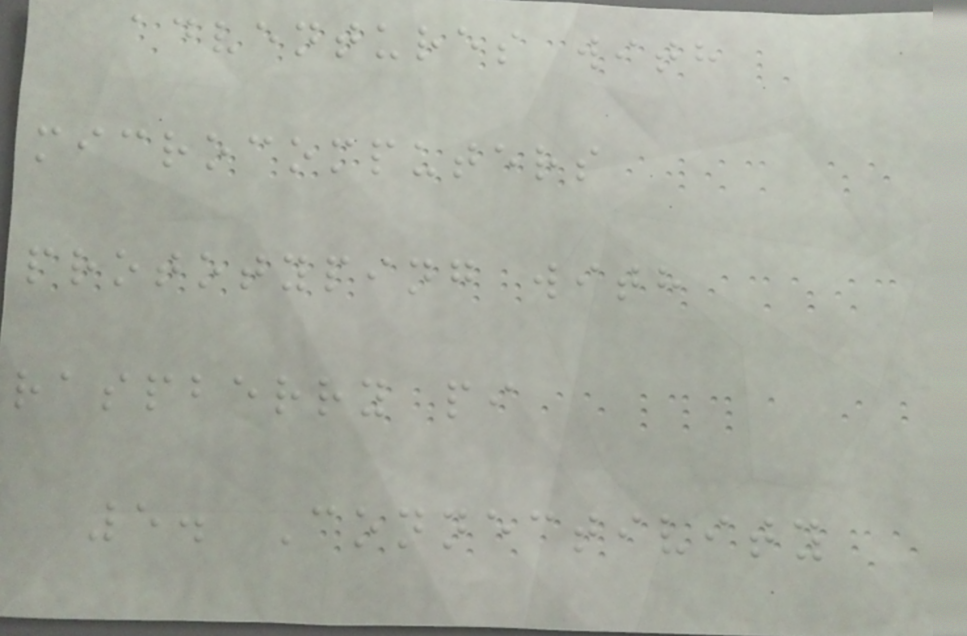adventures with
microcomputers
prototyping with
raspberry pi
5. Connectivity
